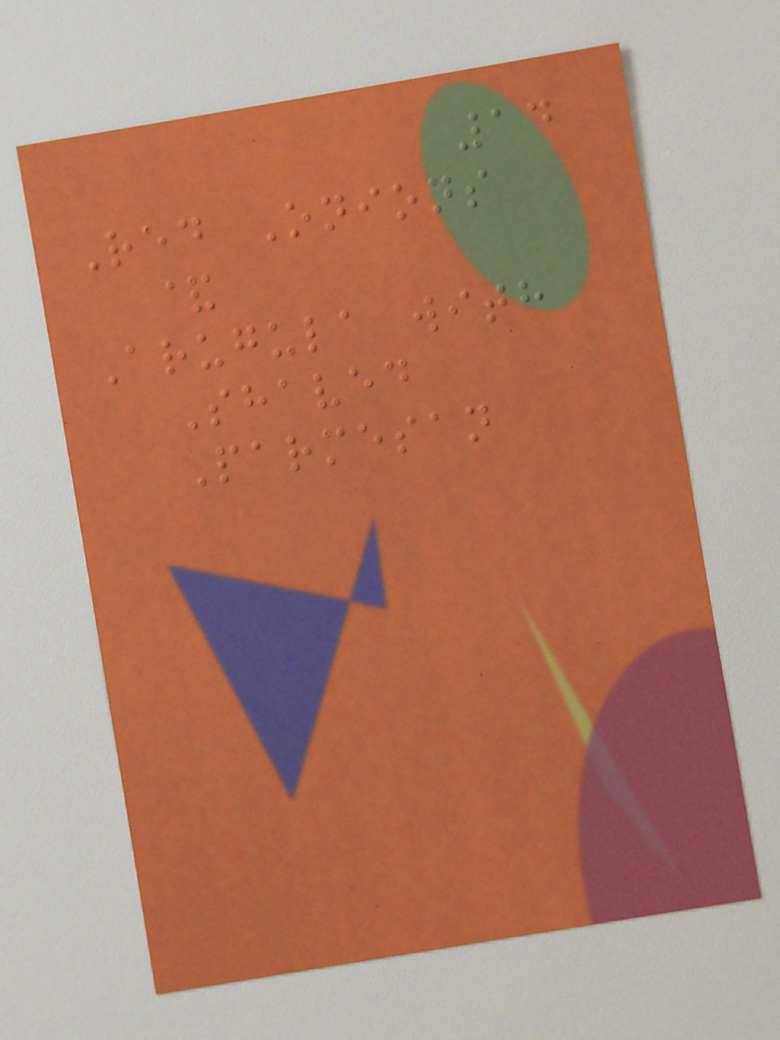14
Red Onions
&
Arugula with
Shaved
Parmesan
